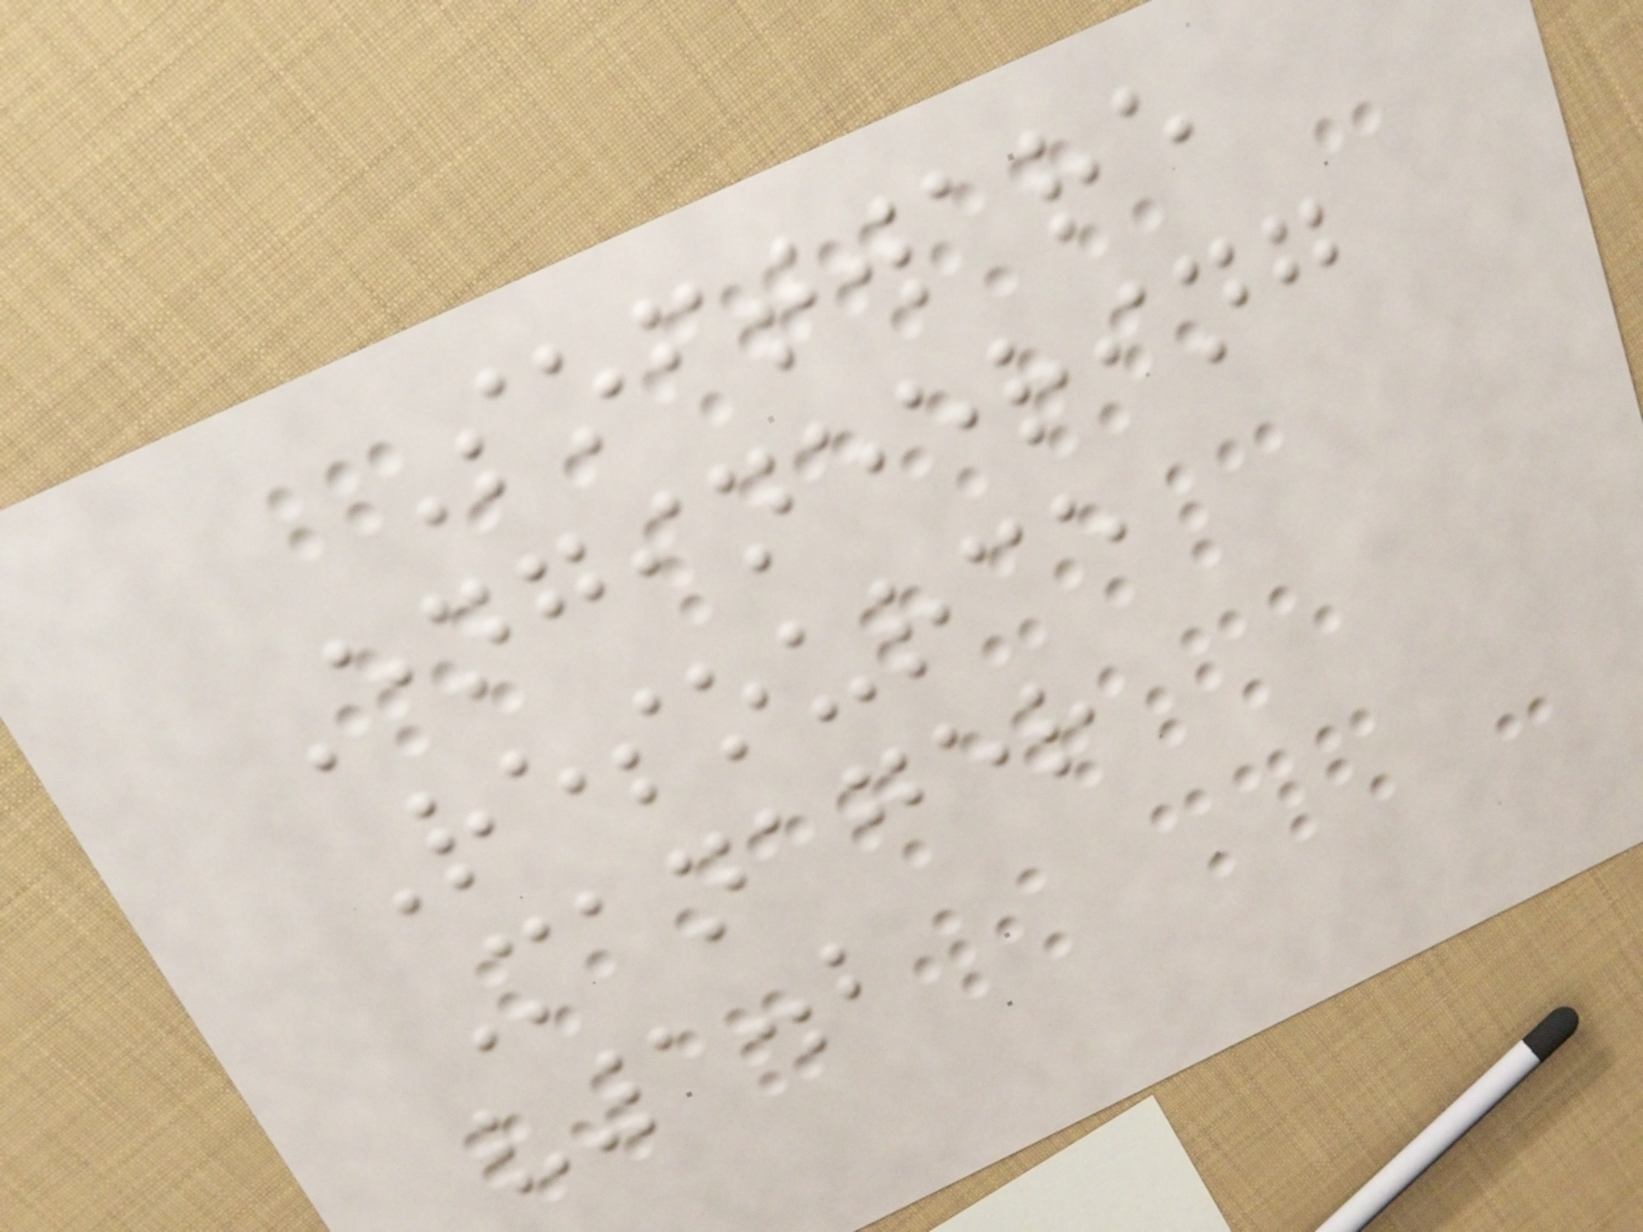Software
Engineering
Resource
Manager
v1.2
